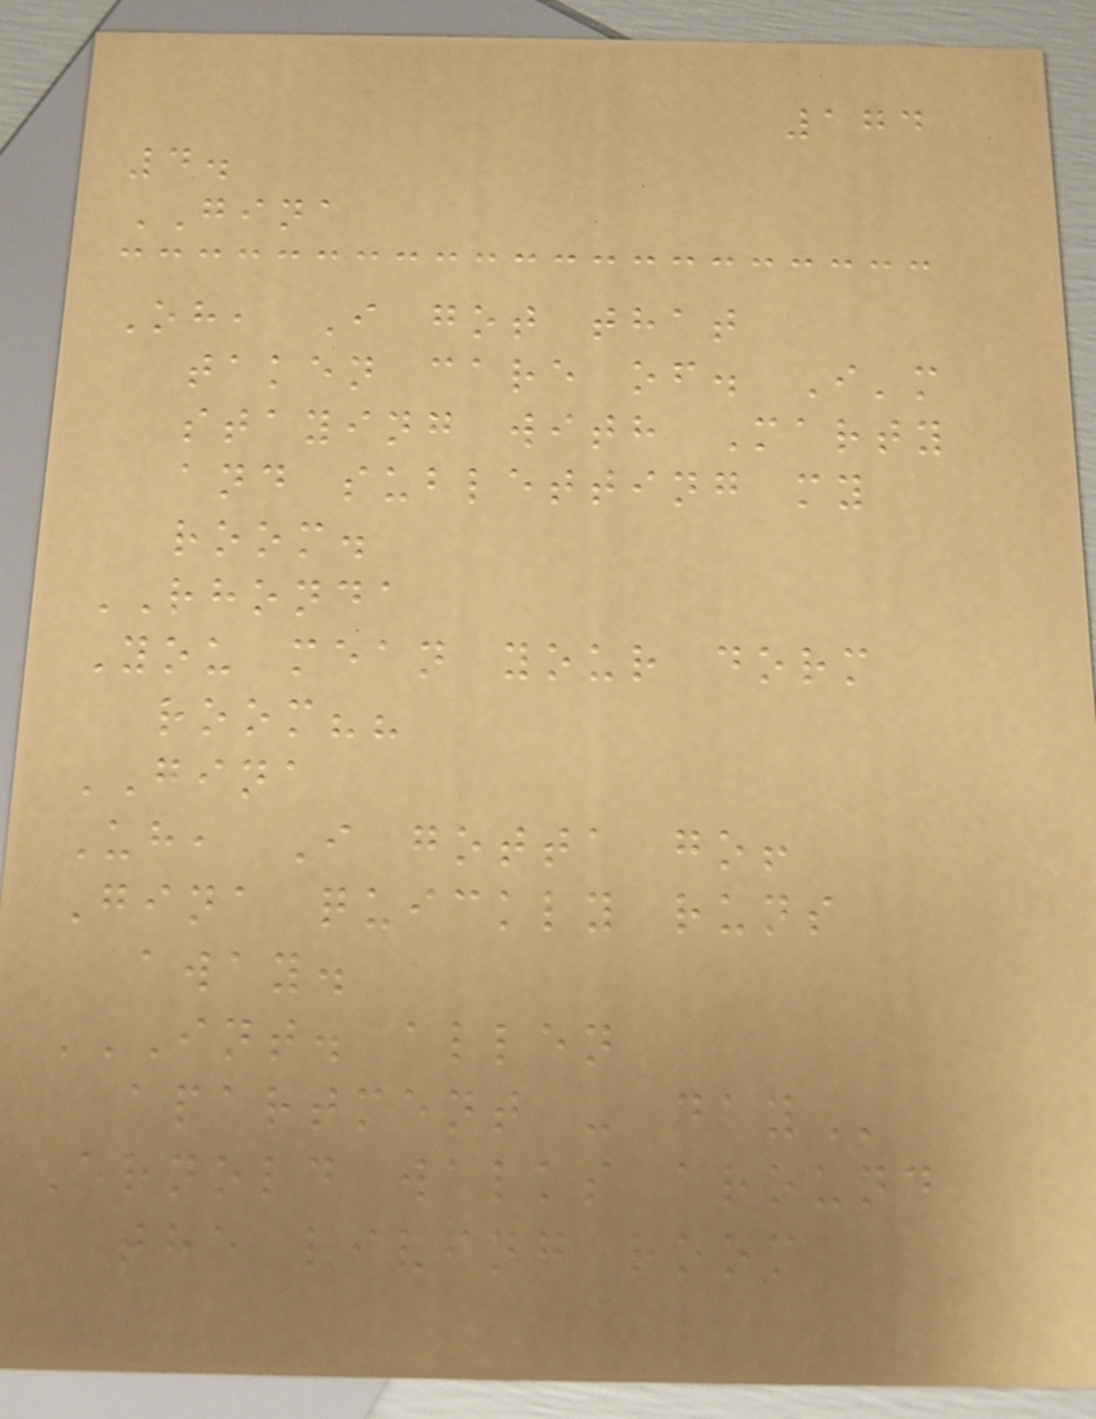174
4.
GINA
Oh, I got that
taken care of. I'm
staying with Marty
and subletting my
room.
RHONDA
You mean your dorm
room??
GINA
Uh, I gotta go!
Gina quickly runs
away.
INT. ALLEN
APARTMENT - DAY
Arnold walks around
the living room
